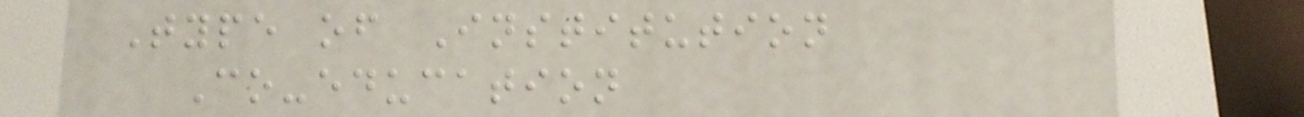Type of Institution
Co-education
